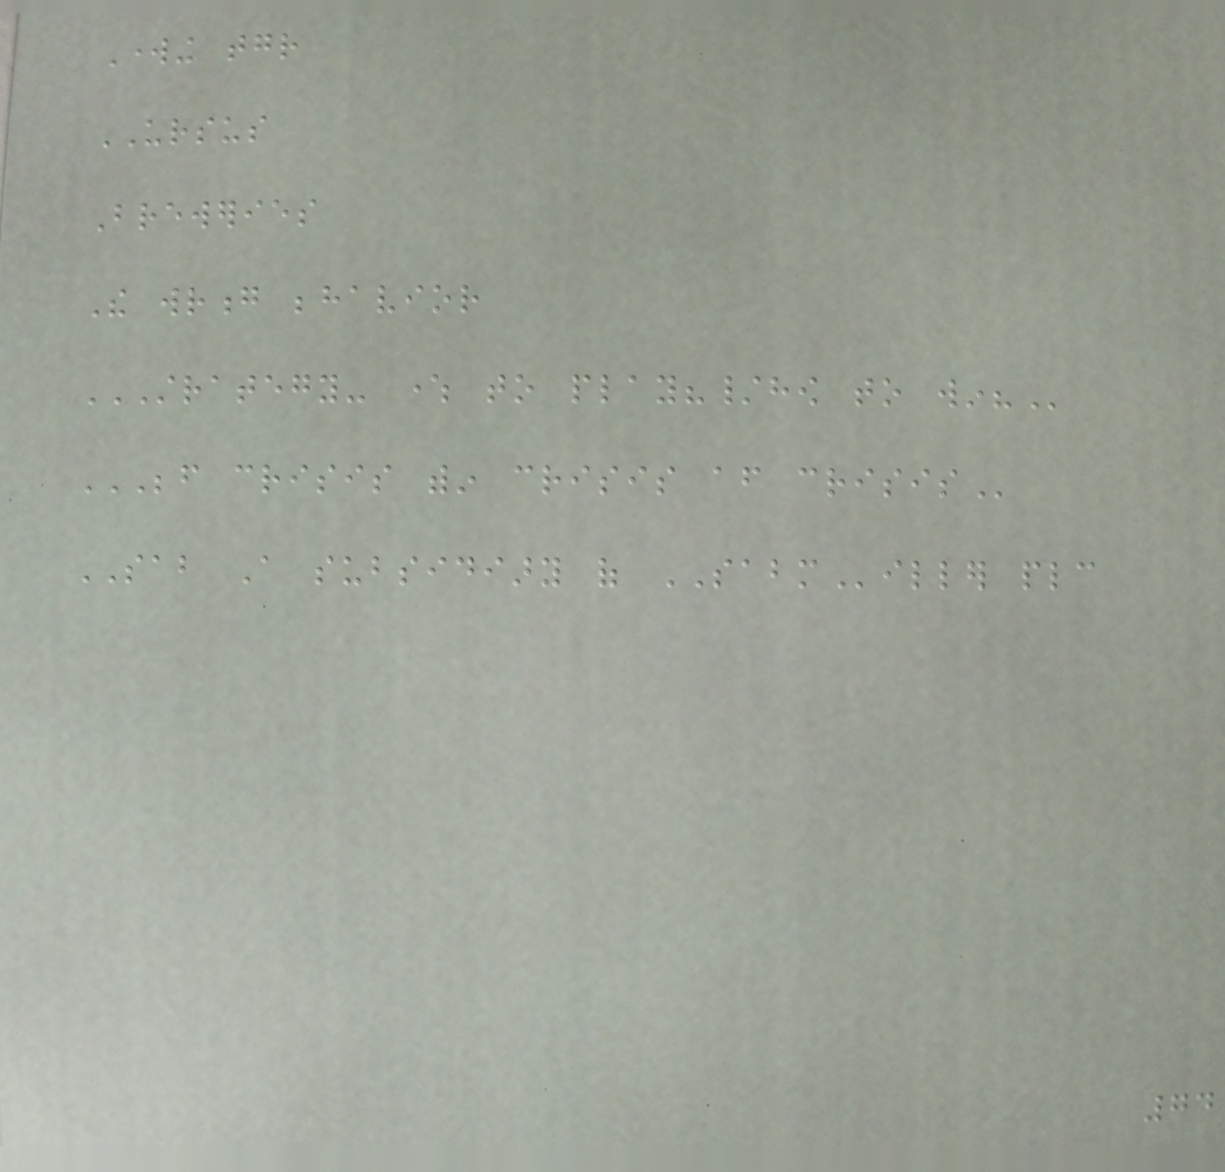Working together
URSUS
Breweries
The wrong behavior
STRATEGY- WHERE TO PLAY?/HOW TO WIN?
BEFORE CRISIS WITHIN CRISIS AFTER CRISIS
SAB A subsidiary of SABMiller plc
74
